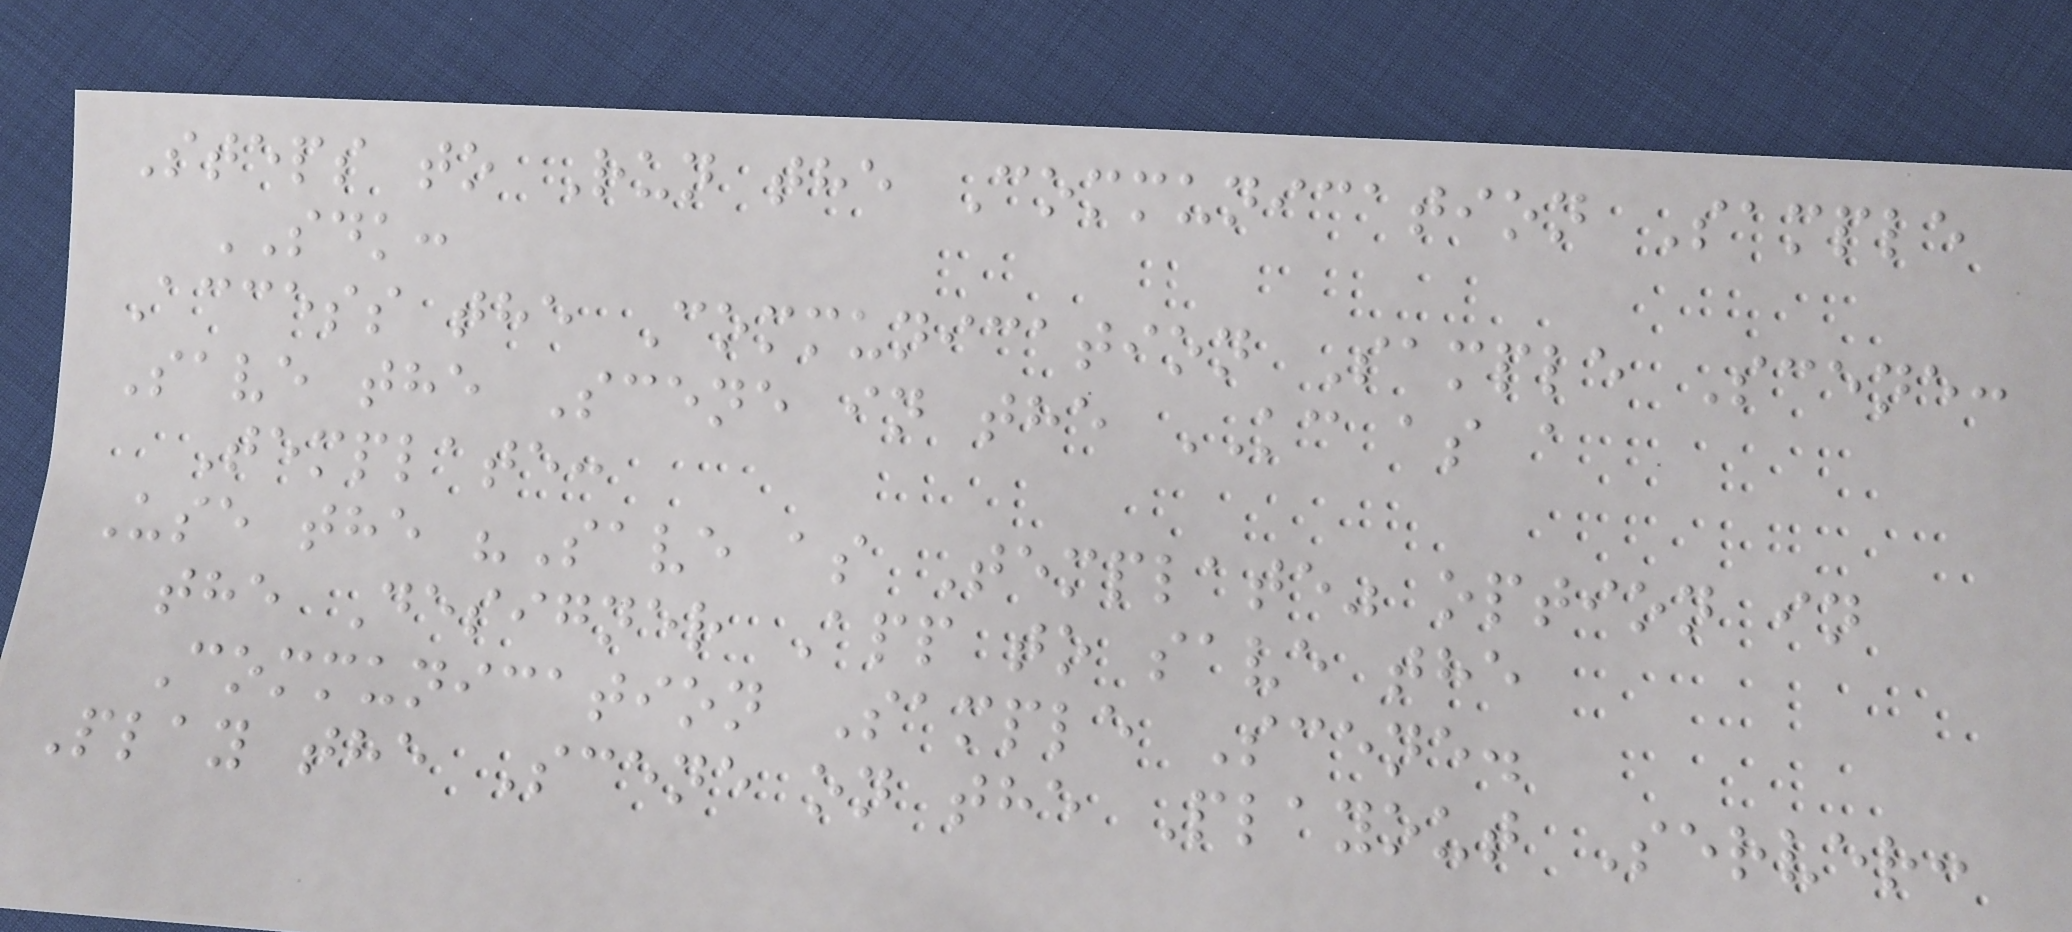Steps to Run the Communication Sample
SDK:
Access the Communication Sample Scene:
Save the Scene in the KC as a
Template:
Use the "Save as Template" option in
the Designer App to save the
Communication Sample Scene.
Play the Scene on the Playout Server:
